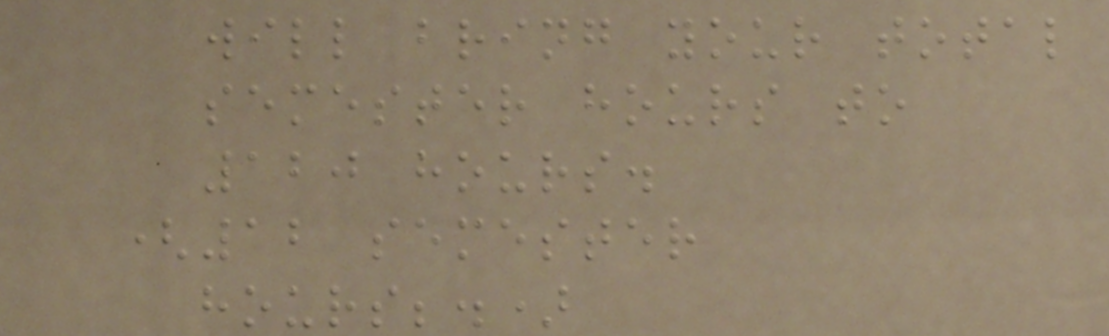will bring your total
semester hours to
120 hours.
(12 semester
hours;.)
